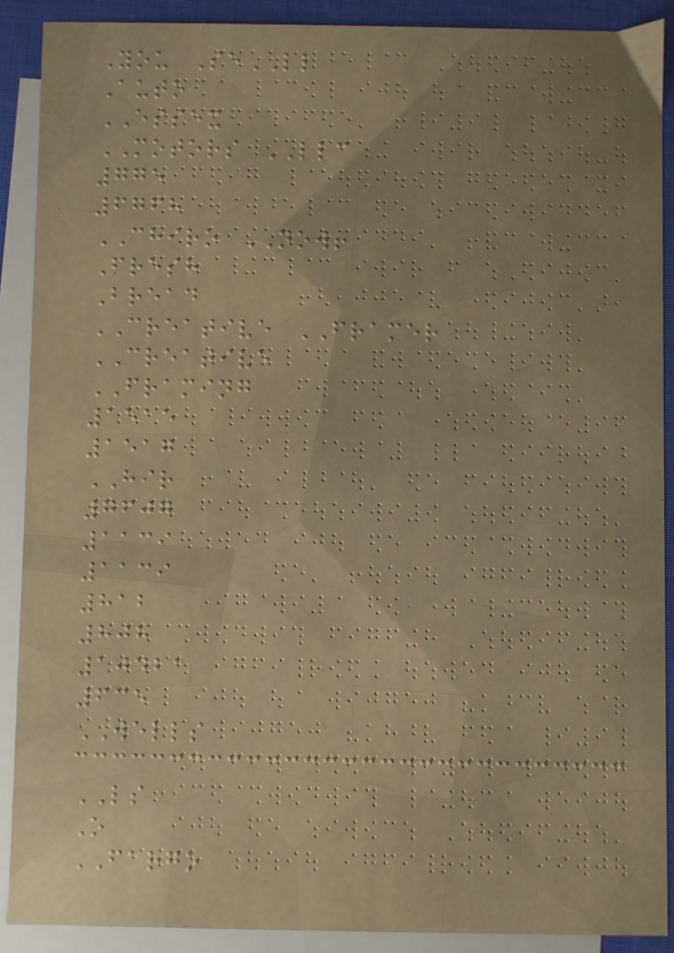You SeLL
Auto
ESSEX
MOTORS LLC
775
6768
CHIRO NOW!
Fresh
Bread
CREATIVE FRAMER
CREATIVE
FRAMING
1515
1517
HIR
7607
1139
1139
812
808
10421
635
WELLS
LS
O
FARGO
